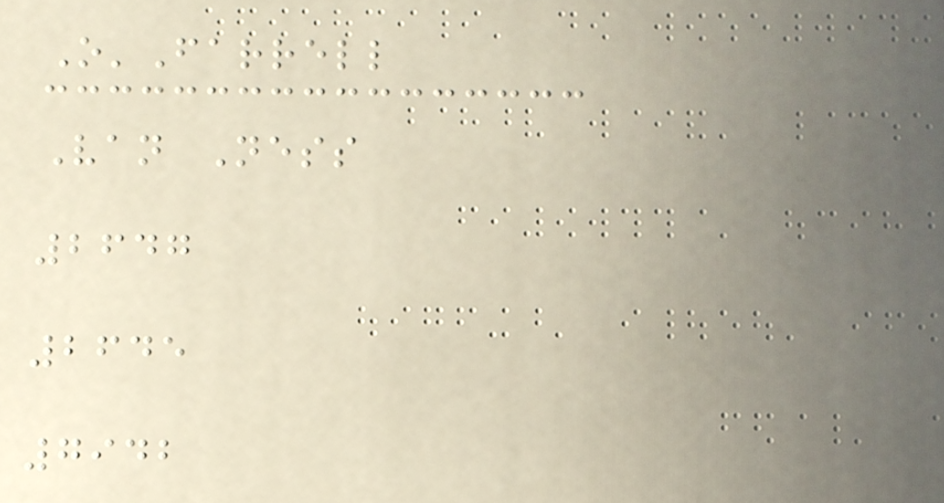O'Farrell
Van Ness
2647
2645
7942
